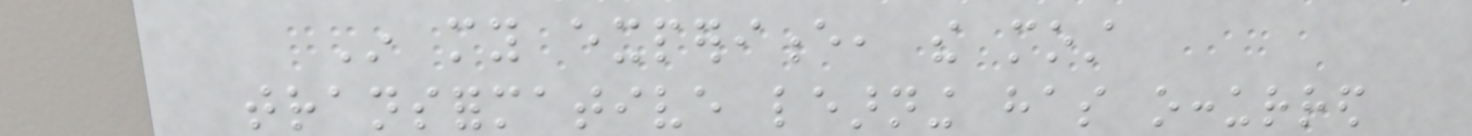In my experience, the most
transformative learning has occurred
